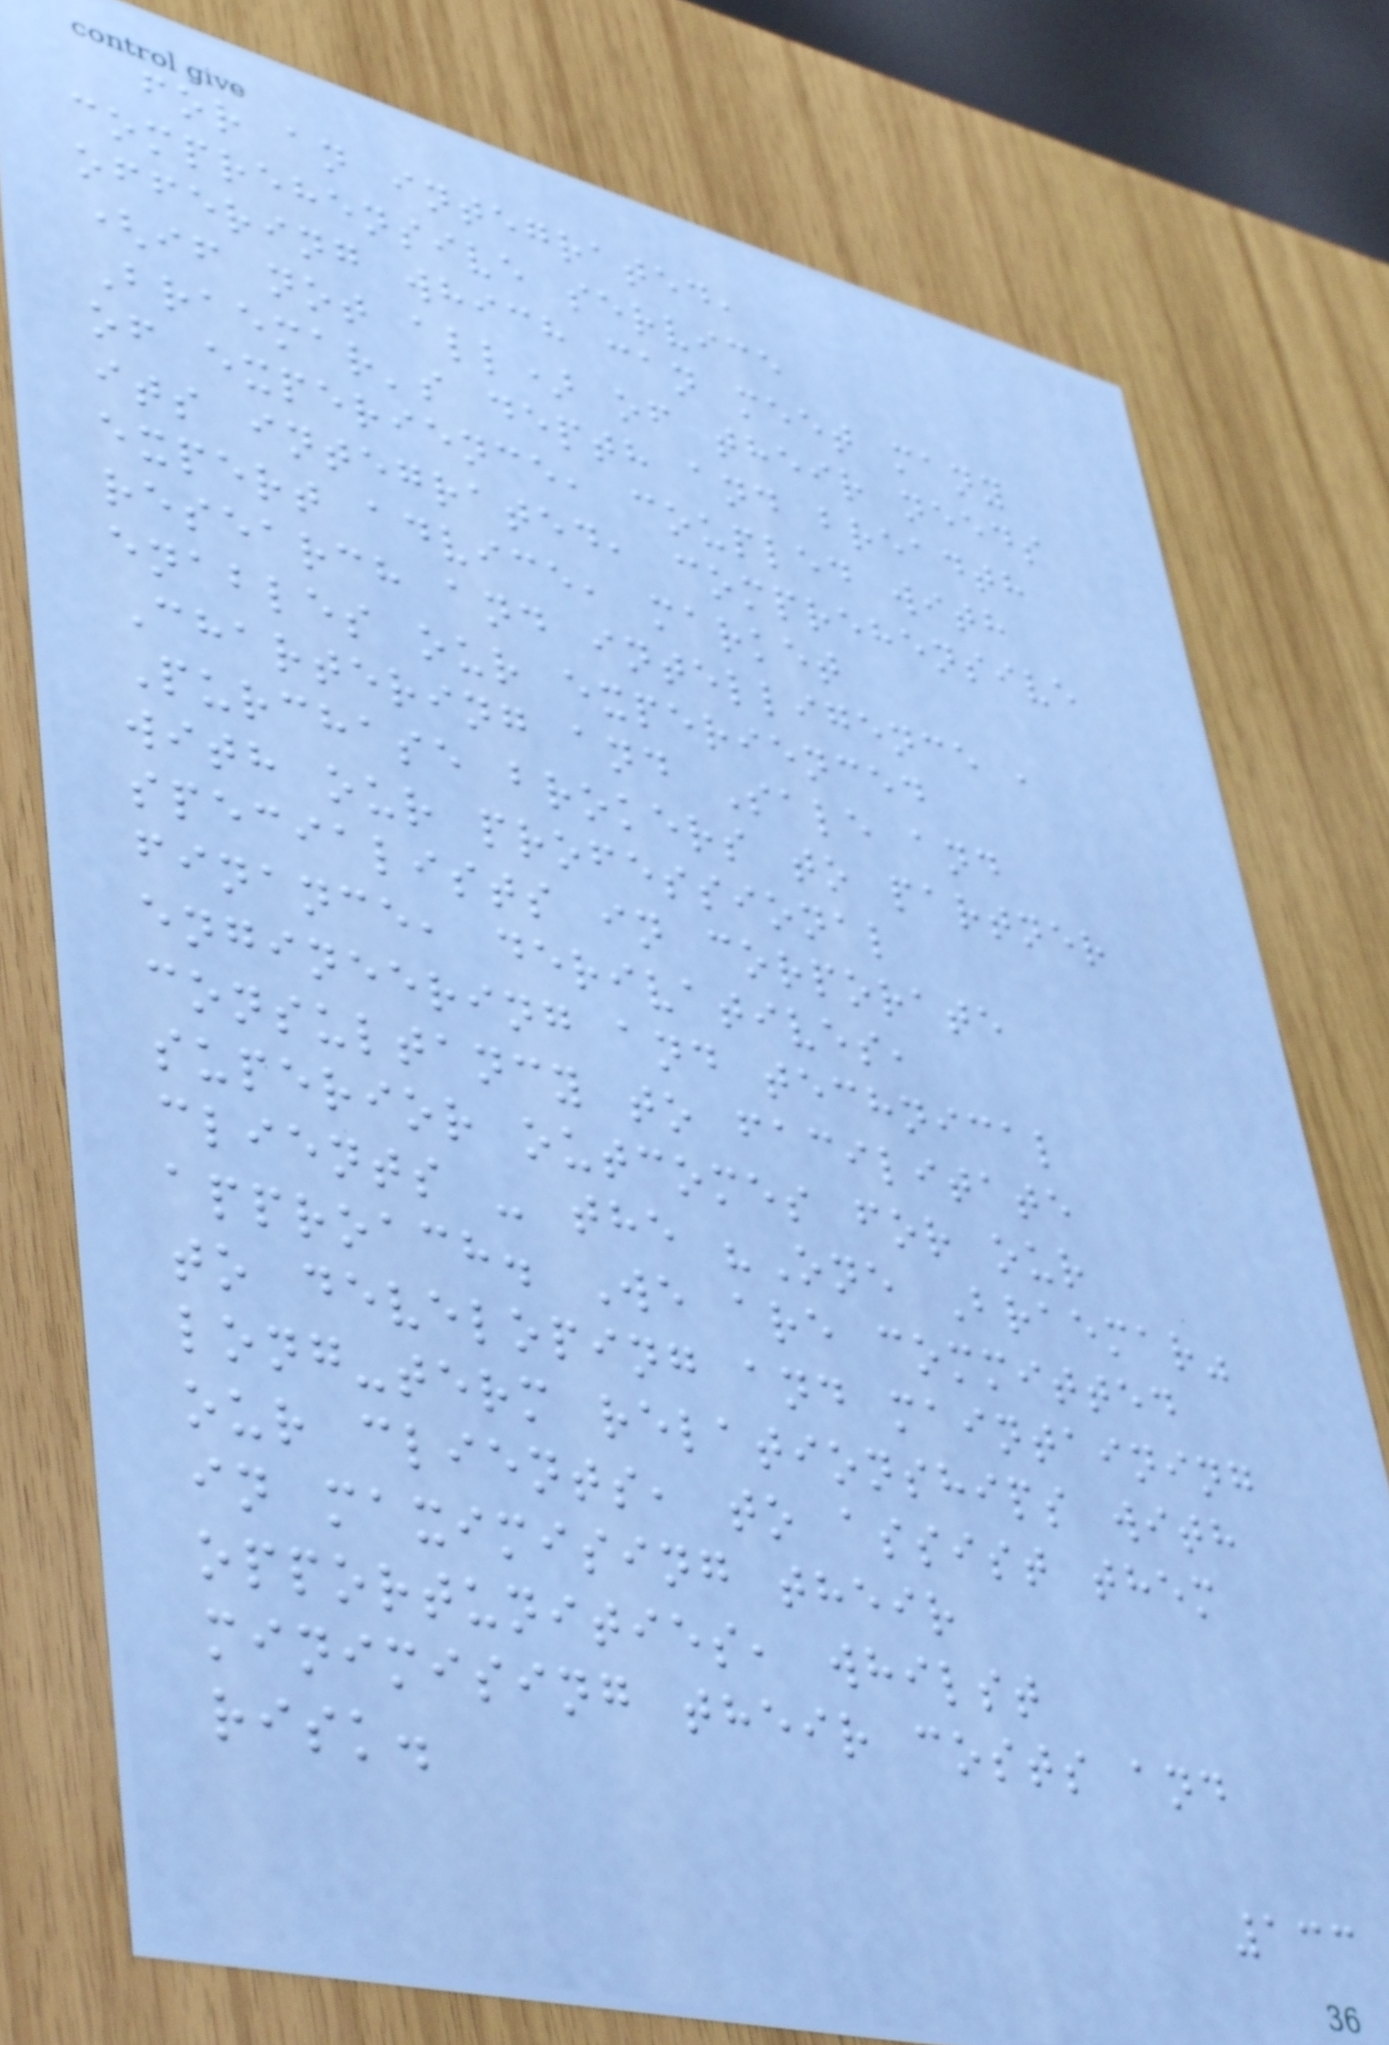for an integrated,
comprehensive service
offering which can meet many
(if not all) of their needs
Braemar's depth and breadth
of experience, coupled with
its integrated, comprehensive
expert advice, market
research and intelligence ,
enables our experienced
Chartering and Sale and
Purchase brokers to partner
with our professional
specialists in corporate
finance, derivatives,
engineering and technical
consultancy to facilitate
superior outcomes for our
clients - the "One Braemar"
approach. We are committed
to developing and maintaining
long-term relationships with
our clients, to assist them
in maximising their
opportunities, whilst
minimising their costs and
risk.
133
